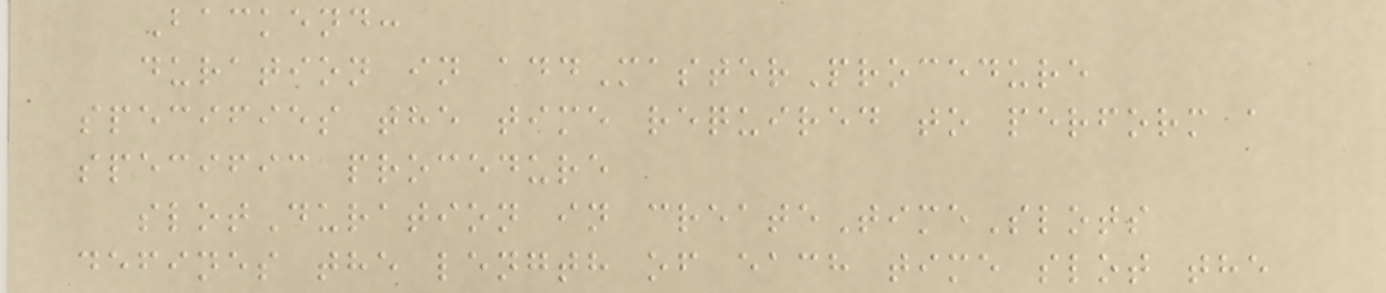Backend:
duration in addMasterProcedure
specifies the time required to perform a
specific procedure
slotDuration in createTimeSlots
defines the length of each time slot the
